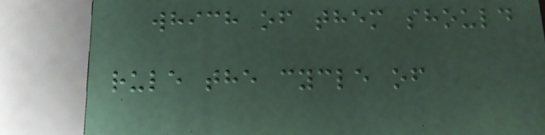which of them should
rule the cycle of
